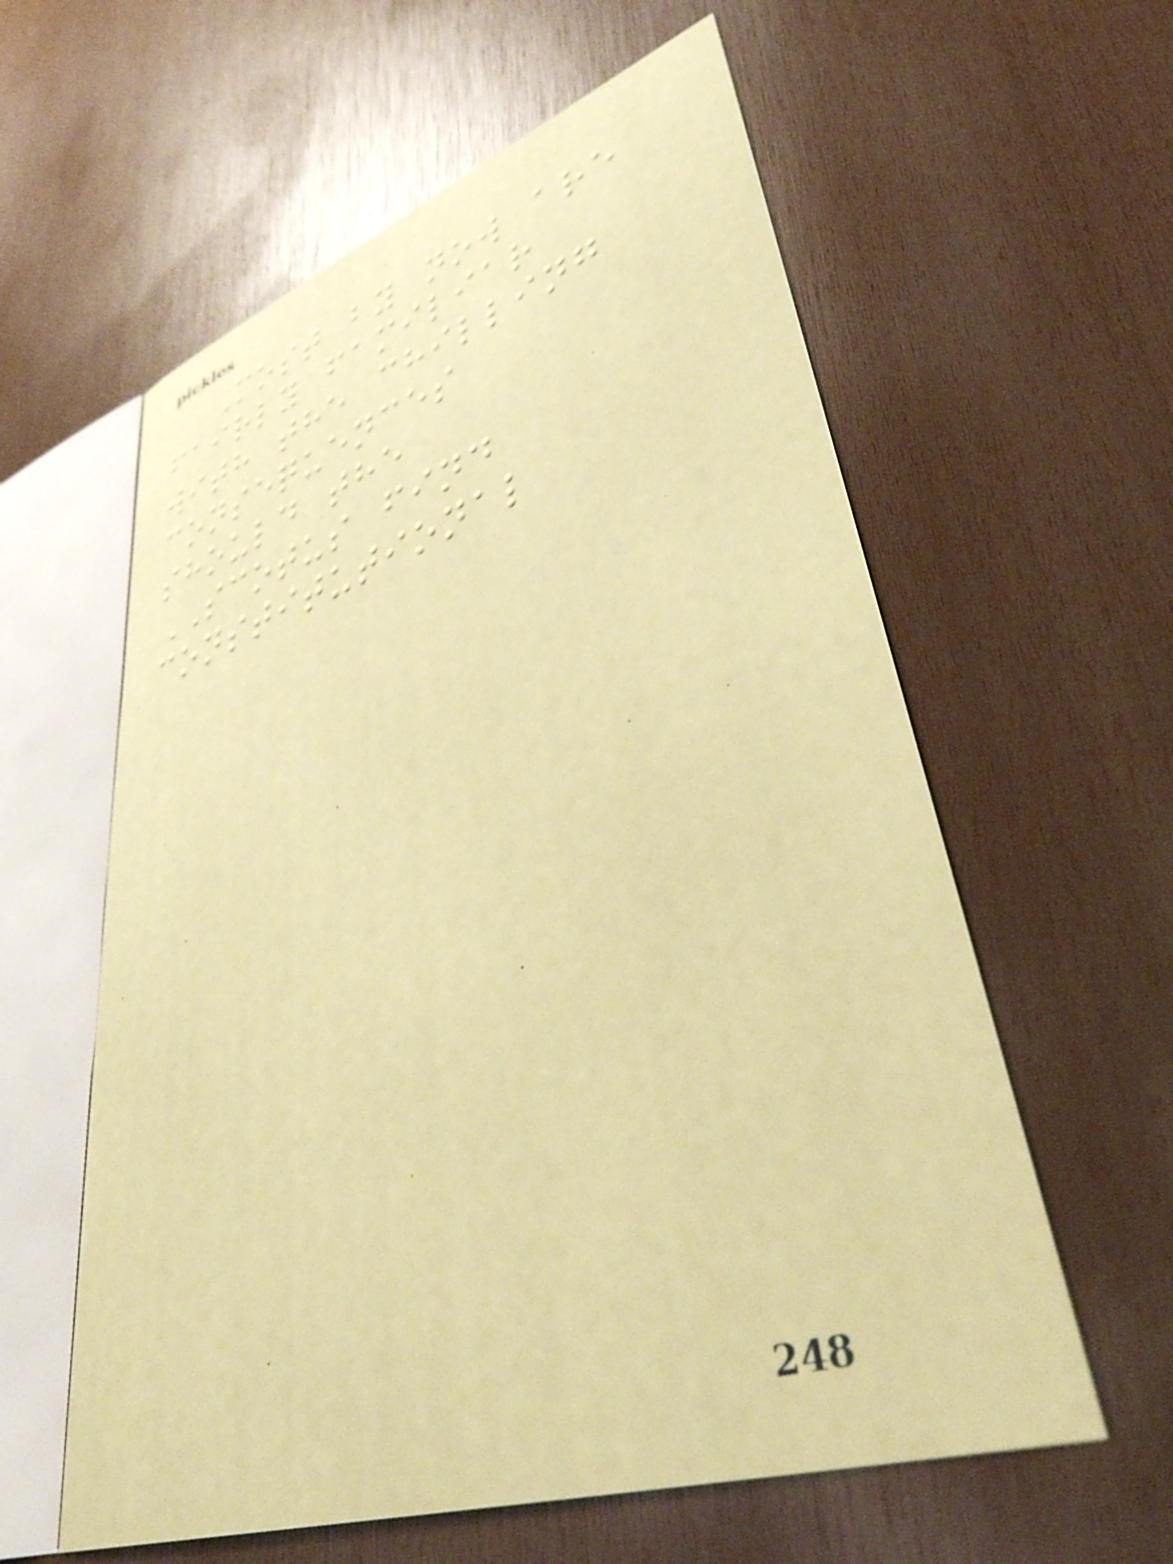Most by now are
fairly familiar
with the chilling
consequences
should the
SCOTUS find
constitutional
